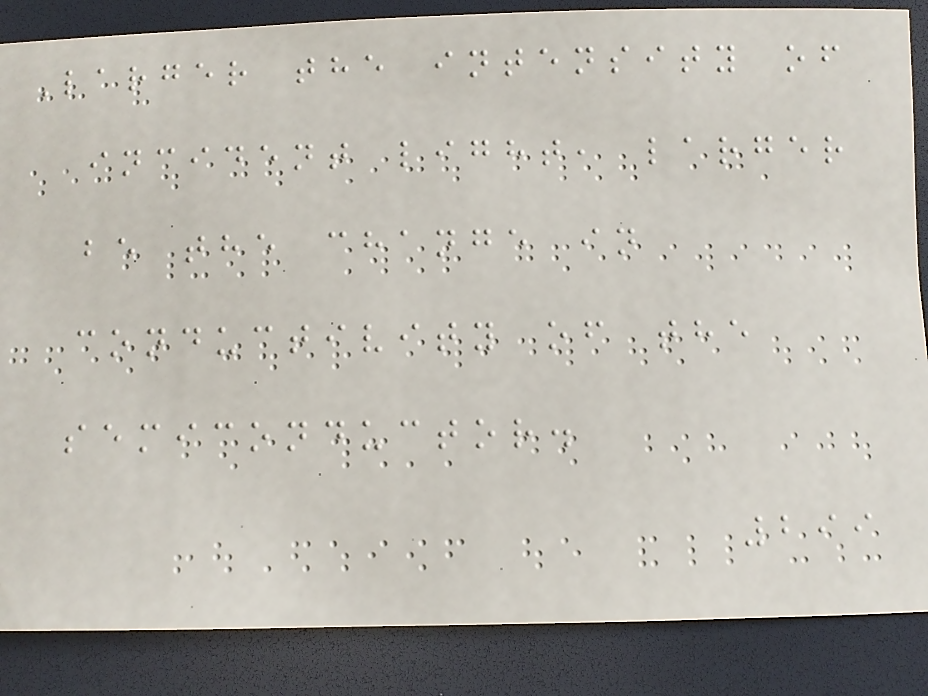Larger the intensity of
incident light, larger
be the change in
conductivity of the
semiconductor.
299
